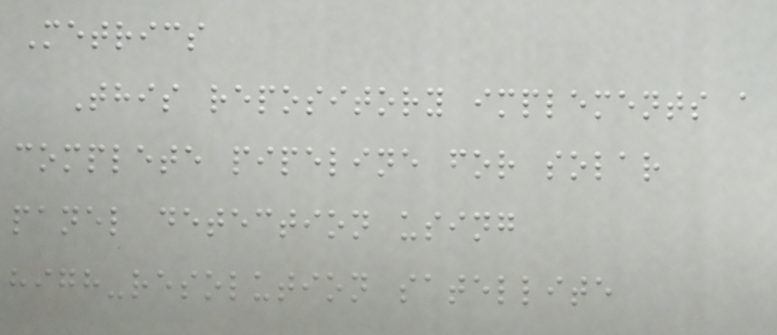Metrics
This repository implements a
complete pipeline for solar
panel detection using
high-resolution satellite
